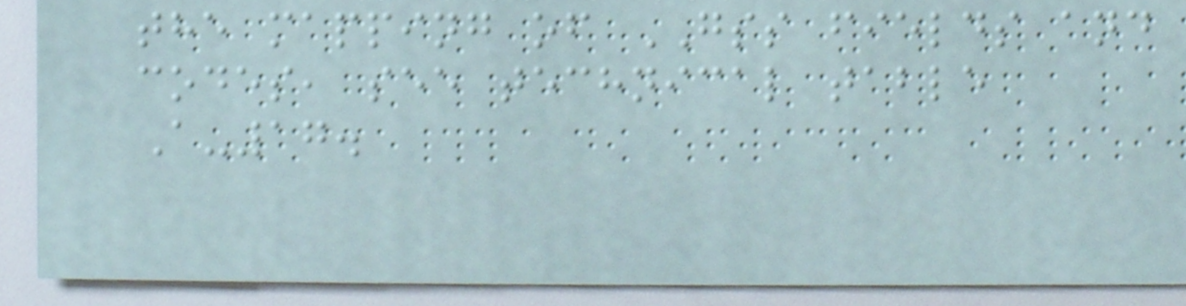the mapping of GSS fields and
codes, see technical table
A-17.
